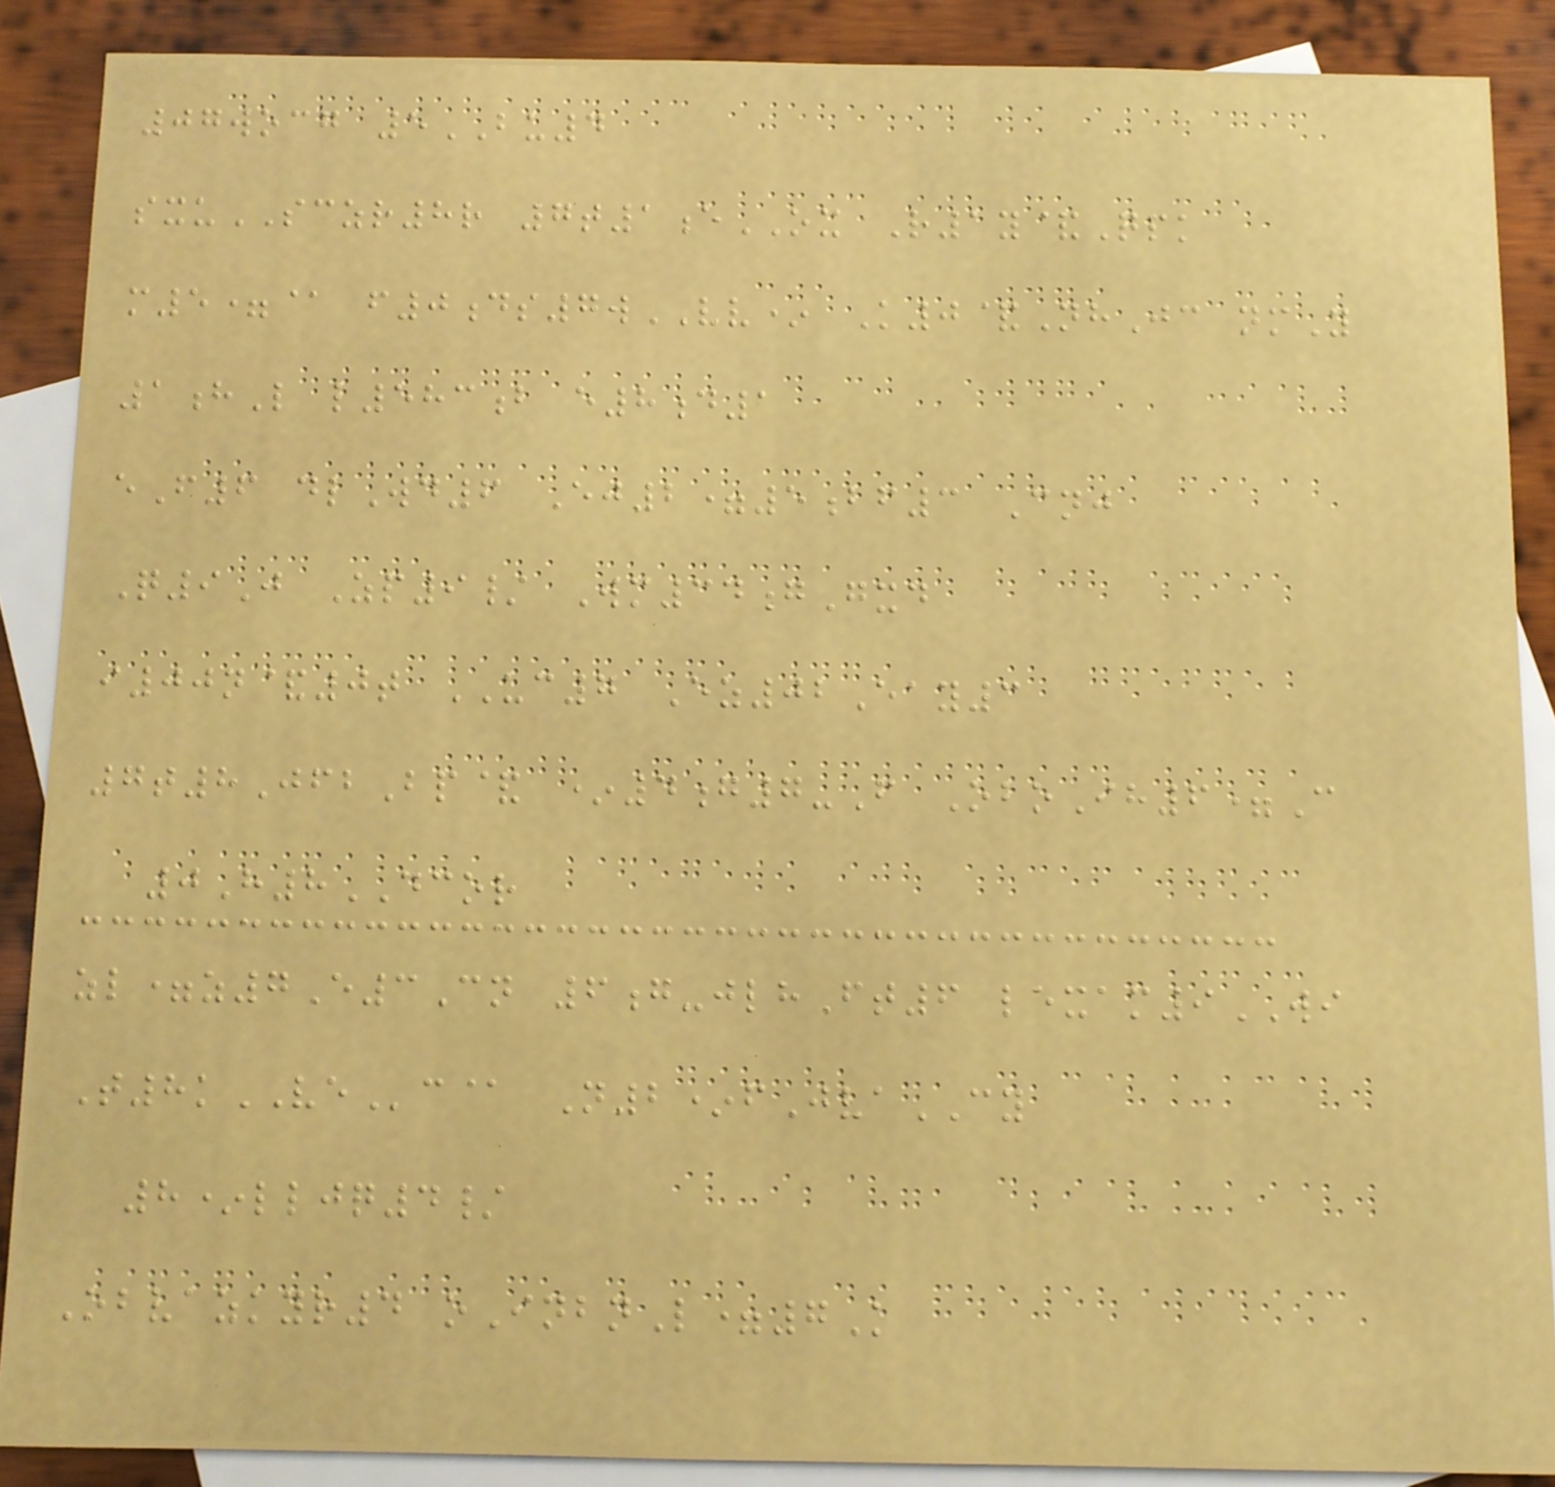07wocg 5BU4
sxuSCZR8r 7t1eOX R1y&Qpk
m5=@ f0ds7wVV* K0&NhJc nmY
1hL l583b e8d1
eF6 dlWd6 Ej2=5bf3 Cnj
Q9J Zp9/ Wm34gGxd
i00n&0t UC7 Ez02Eay3
7t8JfbBp& *4g7-F OboIh6=C
0H8DCOR
zl=z7E3Cn 6g-jlhFt6 lexam9WI
T8kVEc@ N2*fJvaCY
8*lljq4/
Obvazkyr4 oInbnL=7K
